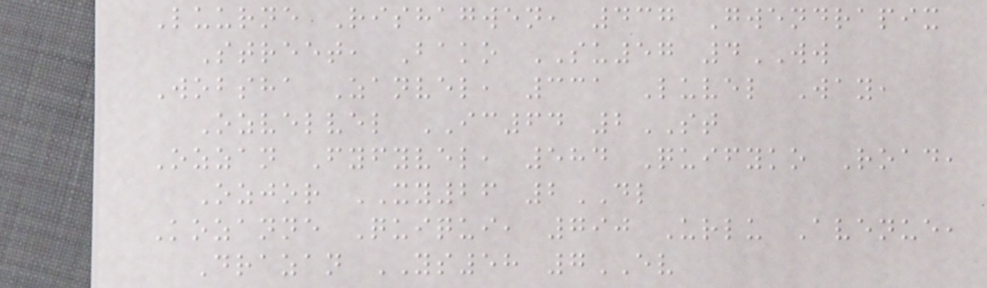Luurne Rishagwen, 437 Gwendrapix
Street, Bako SU57 4WW
Wobsha Zanvel, 331 Luvel Way,
Ozvelvel IC64 2ST
Ozzan Fyfyvel, 584 Quifyko Road,
Ozjor XY26 2DL
Kozanne Quiqui, 790 Urlu Avenue,
Drazan YS58 7EV
